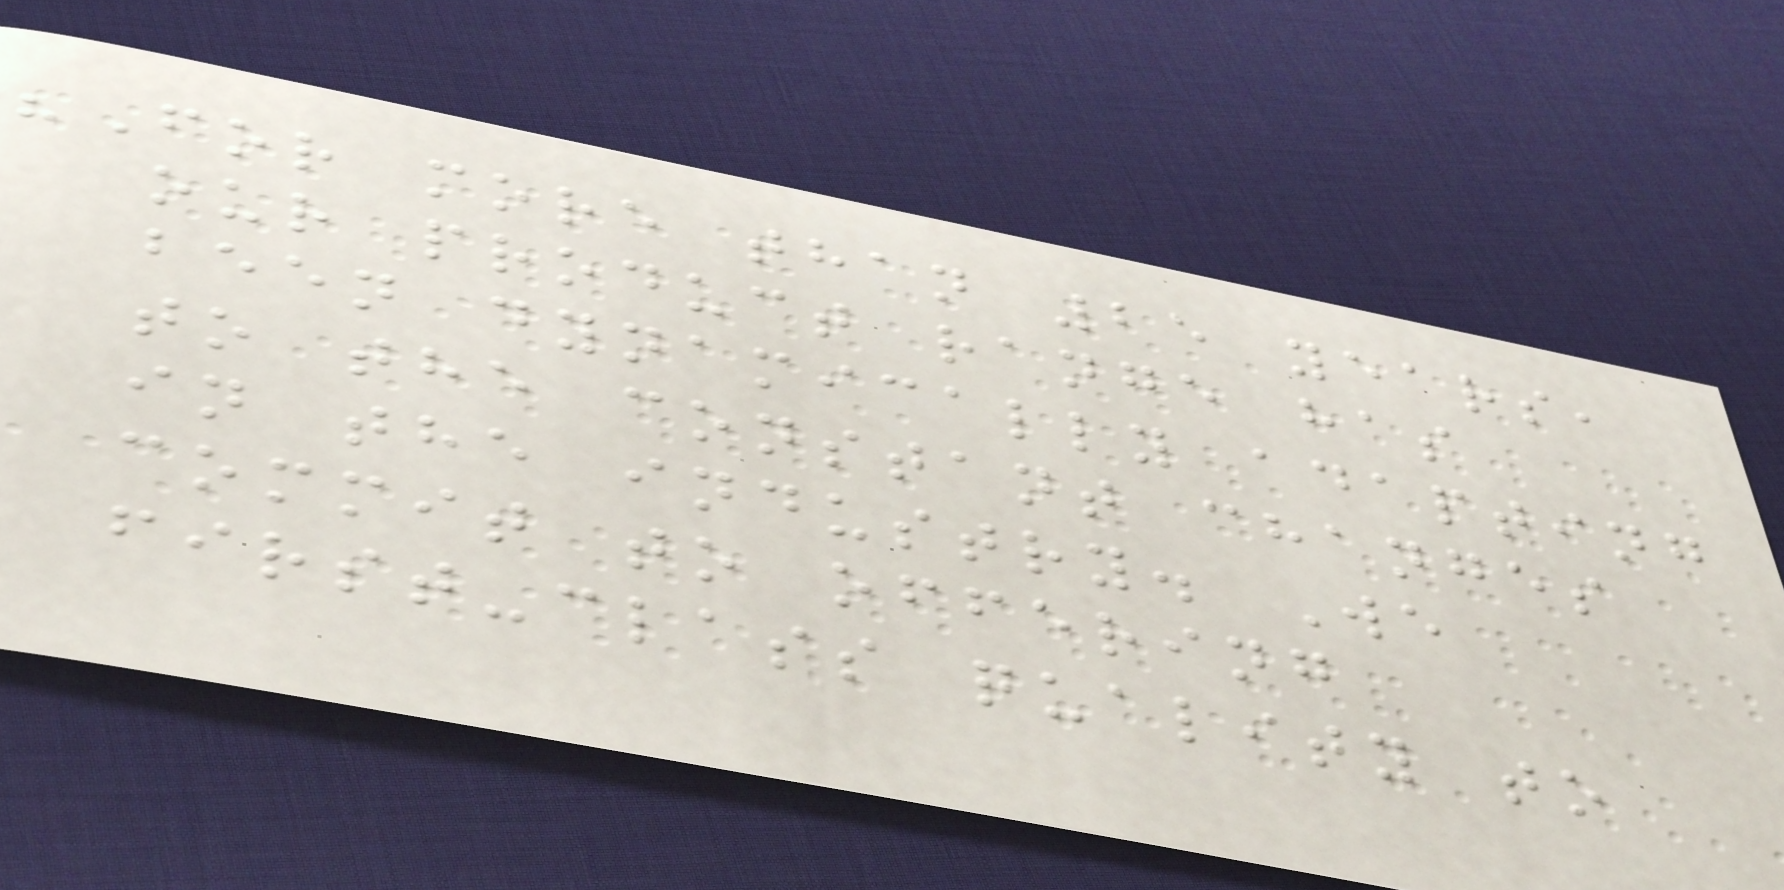"For more than 25 years,
our product range has
been dynamically adapting
to the constant changes
in the industry. We
commit to offering
first-class quality to
